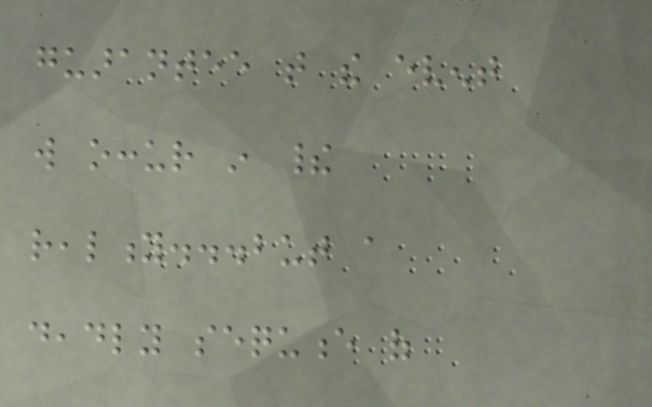guarantee that the event
will occur in their
reality...but a
deadly sequence of
